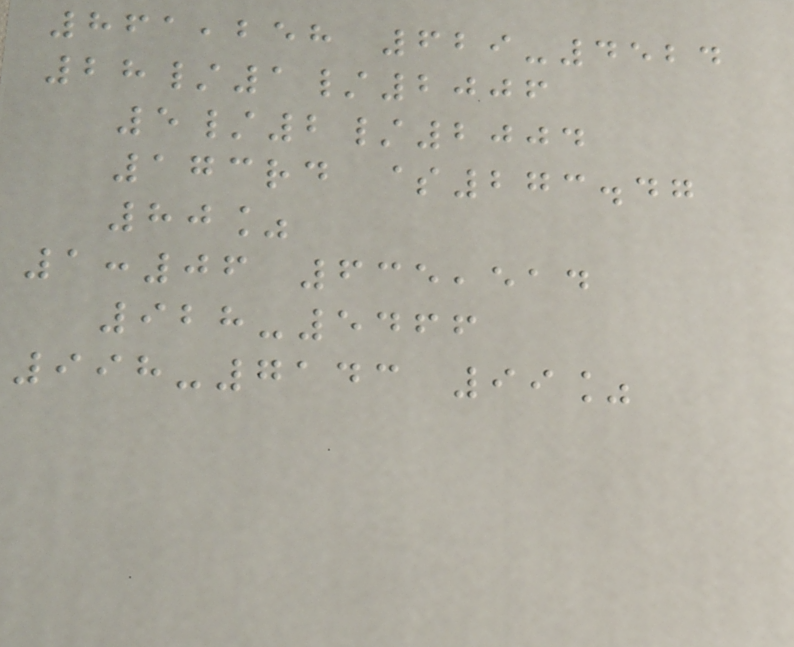861,258 629-4524
28/1/2006
5/2/2004
173rd $273.47
80%
1:06 635,514
928-5466
998-7143 99%
